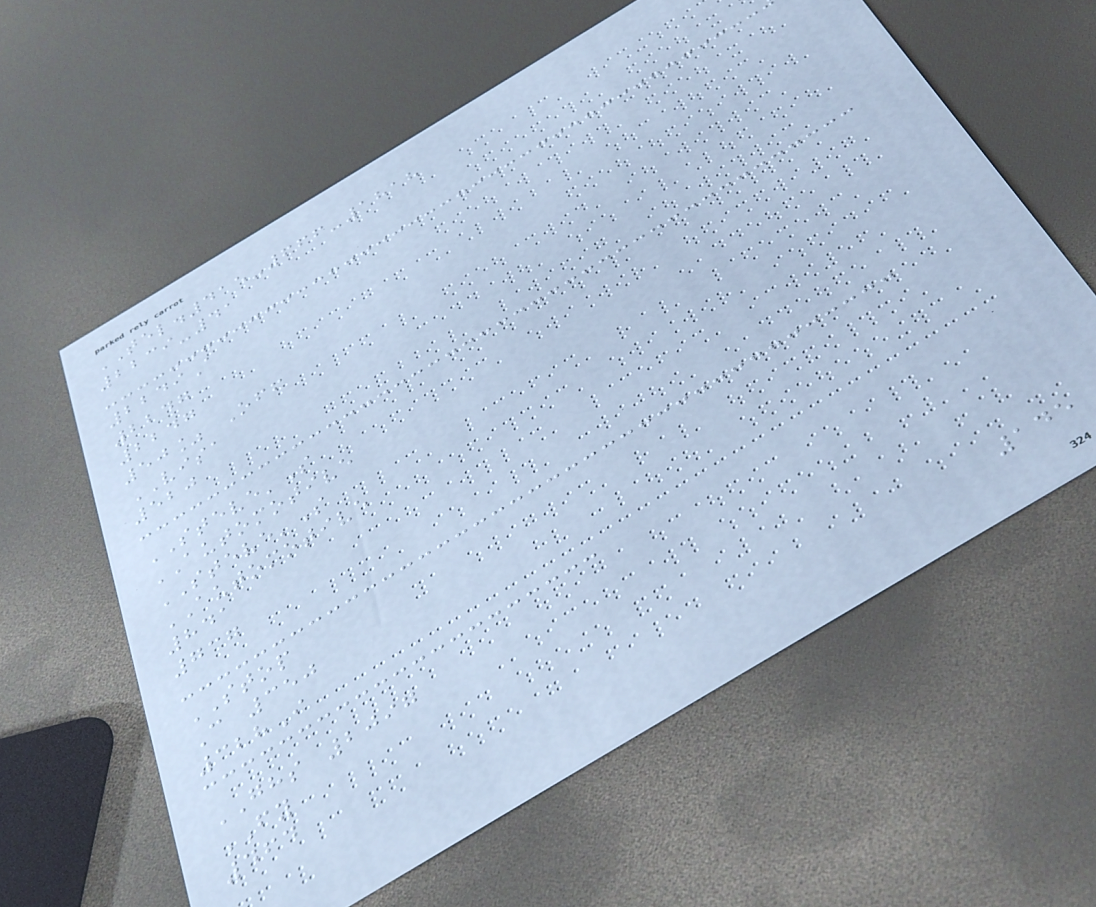TEL.415-666-1818
2239-41
2249A
2247
2247
50% Off
VISA
520
STEVE'S
AUTOMOTIVE
STEVE'S
AUTOMOTIVE
841
737
STOP
C 350
328I
GHS 2097
FY
464
145
